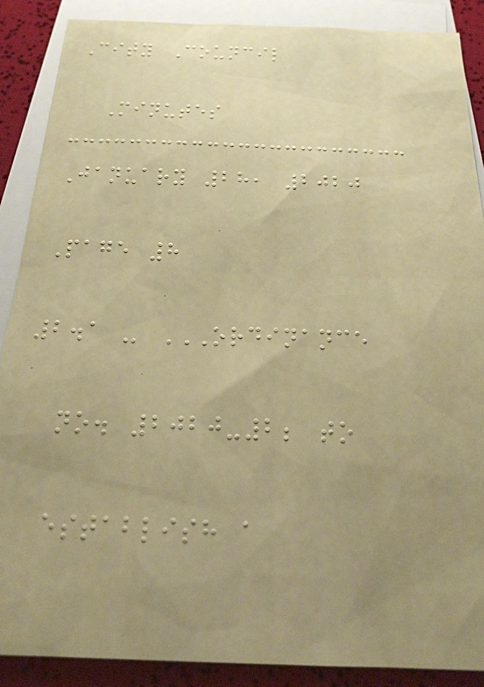City Council
Minutes
January 28, 2020
Page 8
2.1 - ORDINANCE
NO. 2020-2; TO
ESTABLISH A
